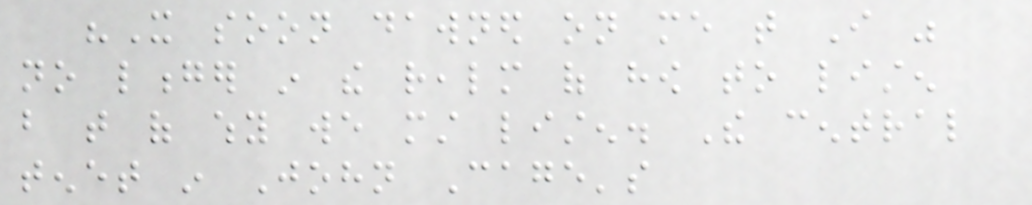"It soon dawned on me that I was
no longer in the realm of how to listen
but that of why we must listen. The central
tenet in John Cage's
